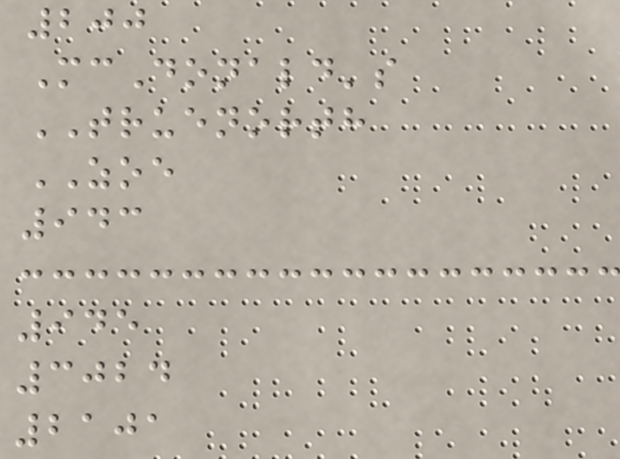200
McDonald's
TRUENORTH
ZOE
943
945
3024
2101
